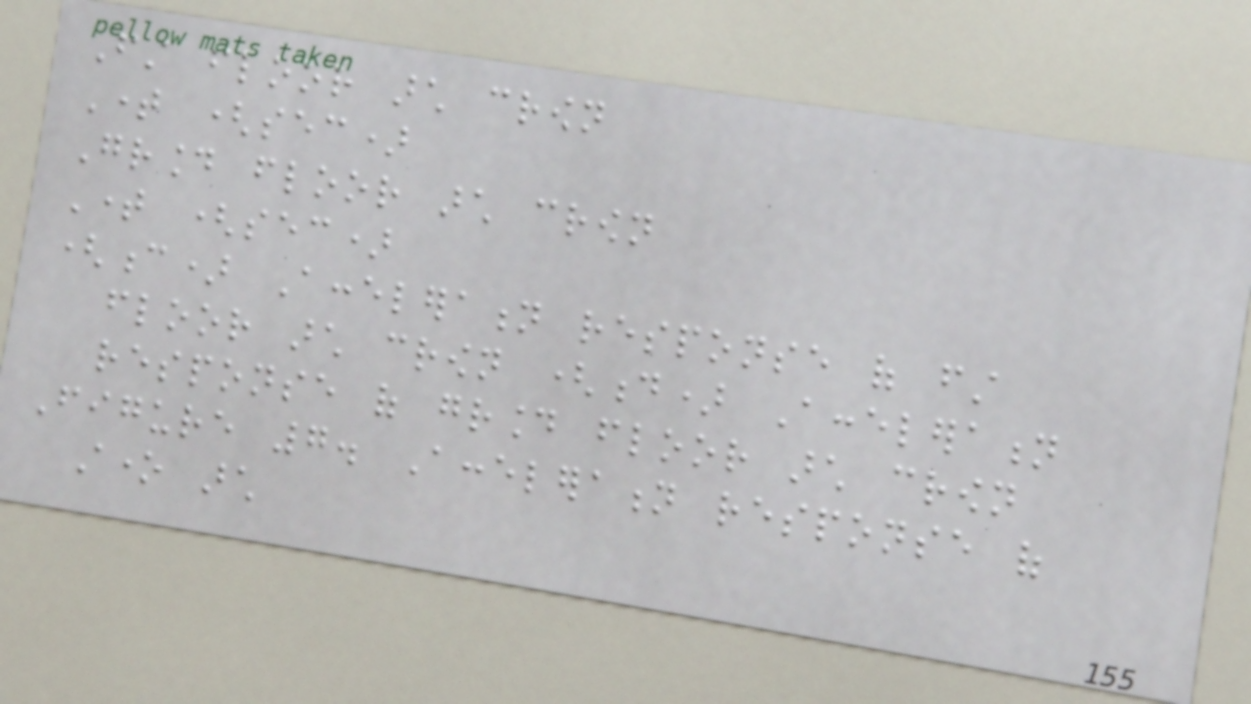First floor arch crown
Time (sec)
Ground floor arch crown
Time (sec)
(c) Acceleration response of first
floor arch crown (d) Acceleration
response of ground floor arch crown
Figure 7. Acceleration response of
stone arch
